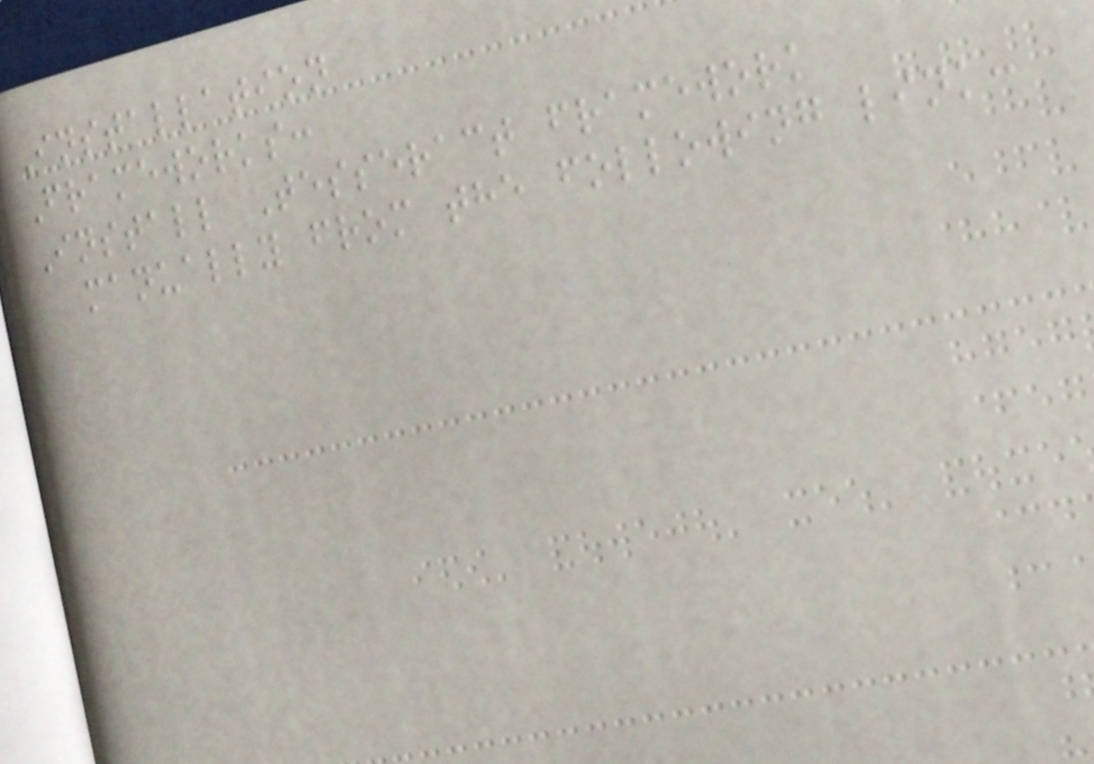Installation
Frameworks:
Install Tesseract framework
manually from the following link:
